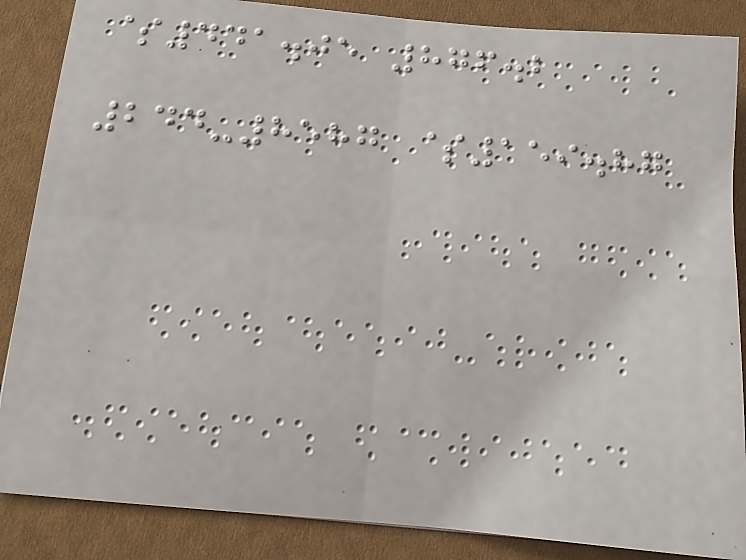$441.05 876.2
244-8587 $159.87
